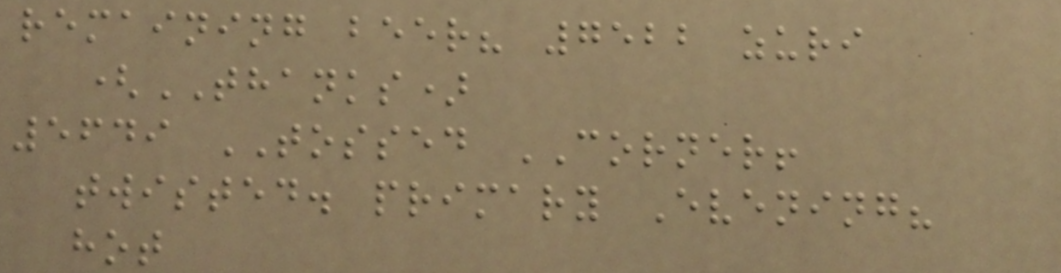remaining beer? 7522 zuri
(THANKS)
5649 TOSSED CORNER!
twisted. primary Evening?
hot
